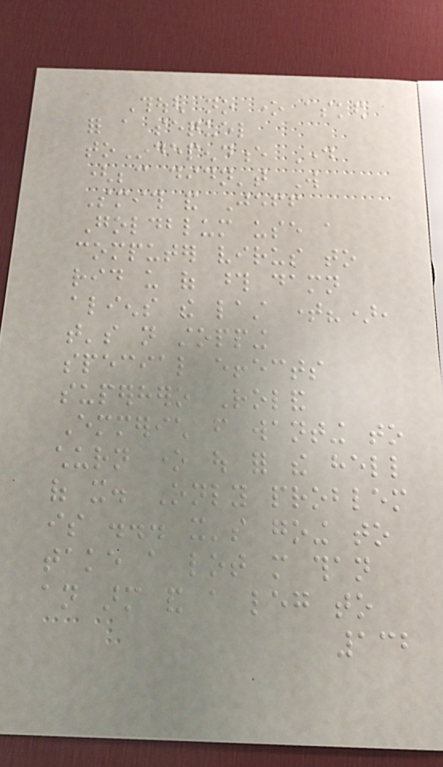Though no one asked
for a sequel
toIndependence Day
(because didn't Will
Smith and Jeff
Goldblum use a
computer virus to
rid us of those damn
aliens the last time?),
that's not stopping
special effects
superhero Roland
Emmerich from wanting to
churn one out for the hell
of it. Only problem
is ... it's going to
take a lot more than
an arm and a leg to
132
